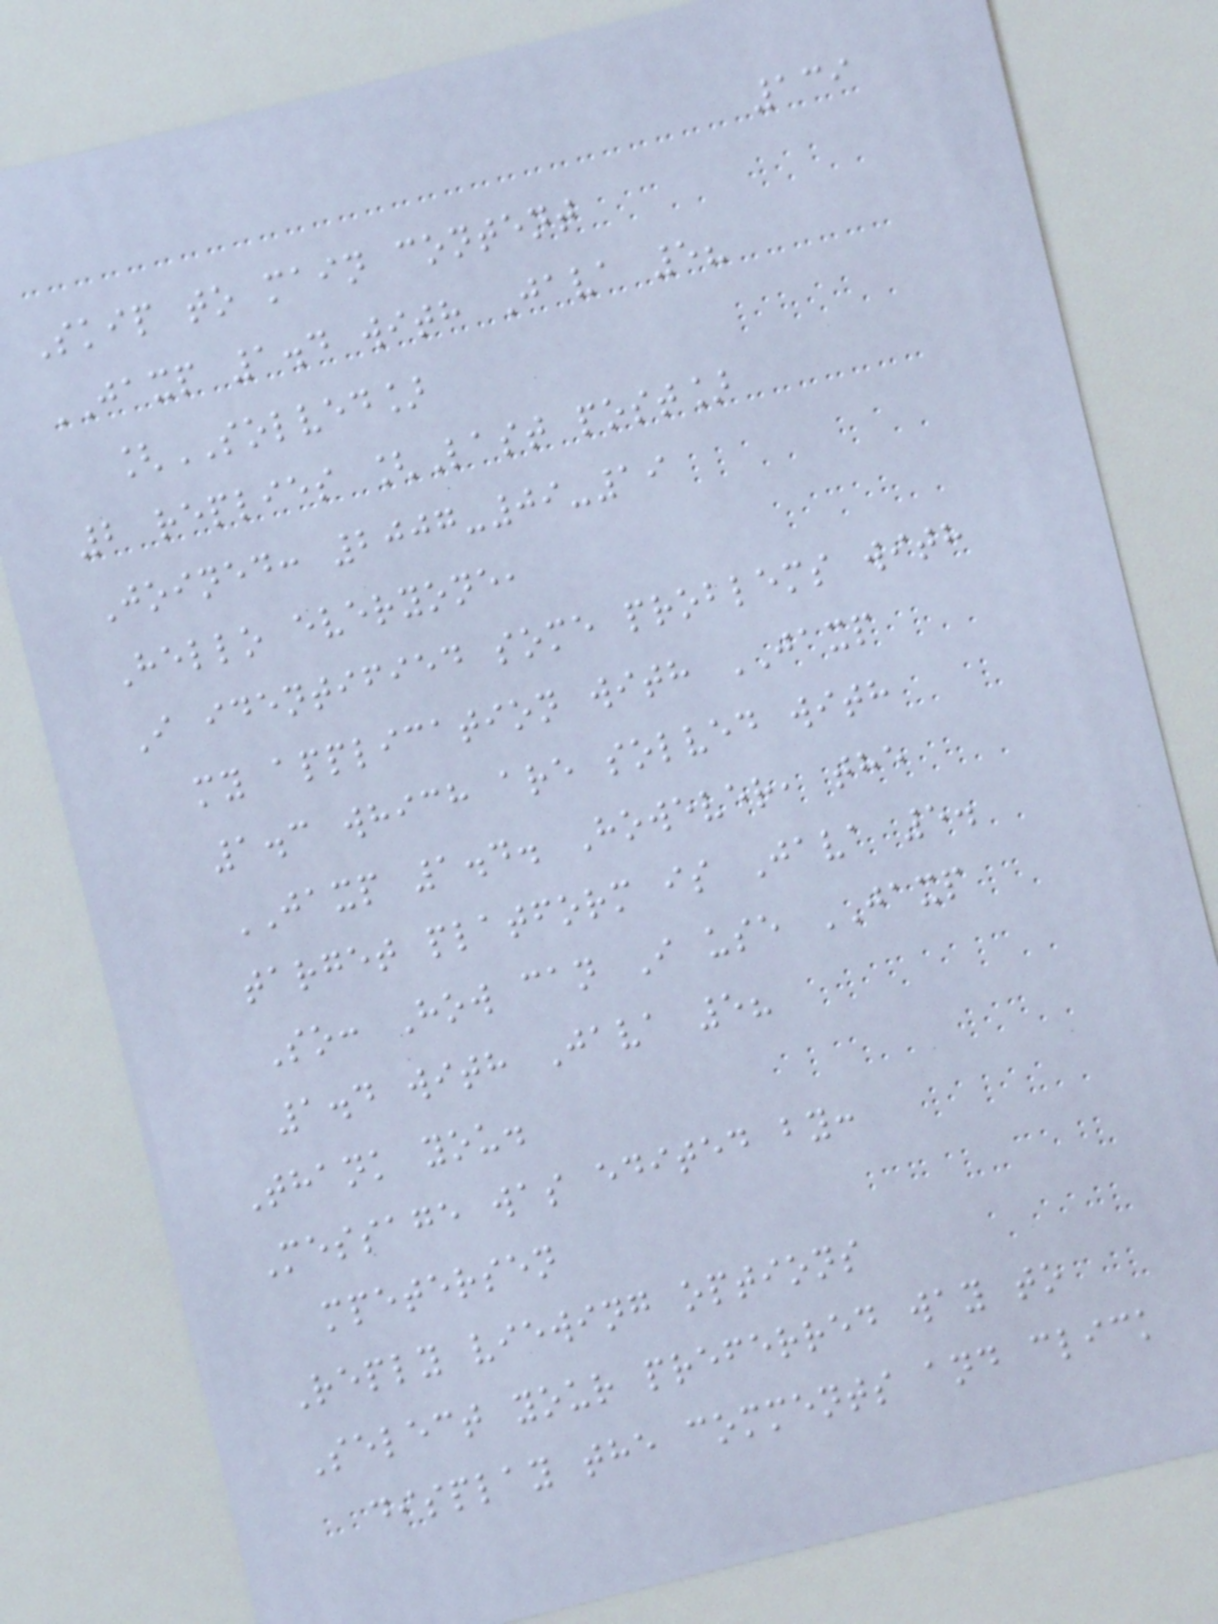139
Skip to main content
JAXP 1.4 with Java 5?
[SOLVED]
2 replies [Last post]
Joined: 2007-09-19
Hello everyone,
I identified some problems with
my application with JAXP
1.3 which are solved with
JAXP 1.4. However, the
target platform is Java 5.
So: How can I use JAXP
1.4 with Java 5?
Thank you.
Message was edited by:
mpetersen
Reply viewing options
Select your preferred way to
display the comments and click
